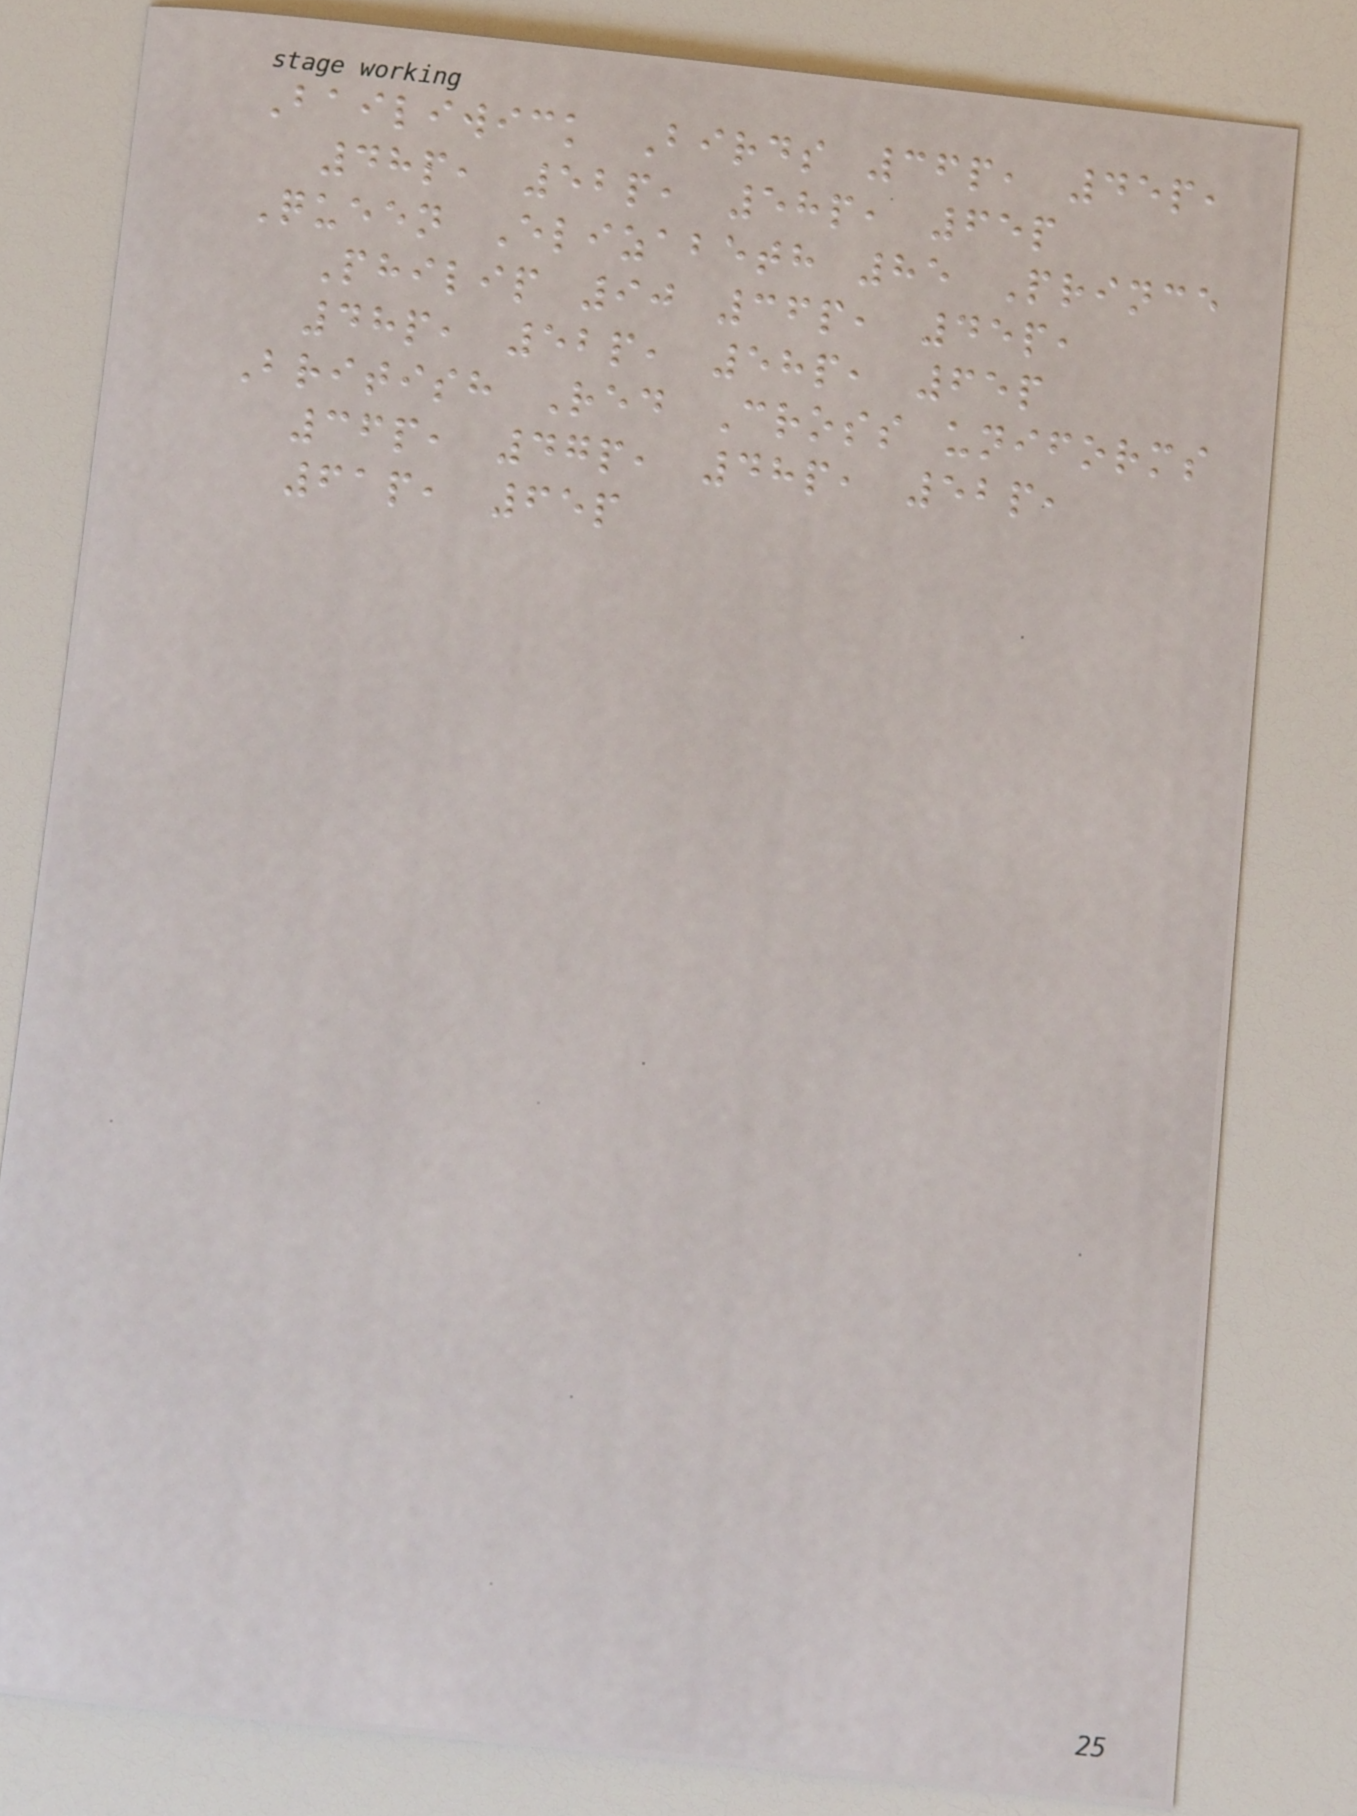Bailiwick Birds 36p, 45p,
48p, 52p, 58p, 65p
Queen Elizabeth 85 Prince
Philip 90 36p, 45p,
48p, 52p, 58p, 65p
British Red Cross uniforms
36p, 47p, 48p, 52p,
61p, 65p
